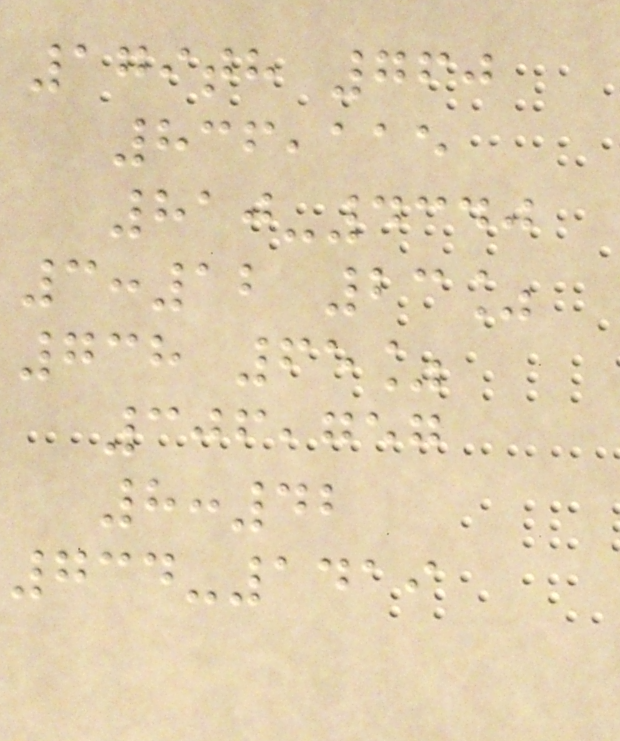179th 760
836,115
810-4340
3:12 23%
738 65%
306,757
8:42
734-1419
